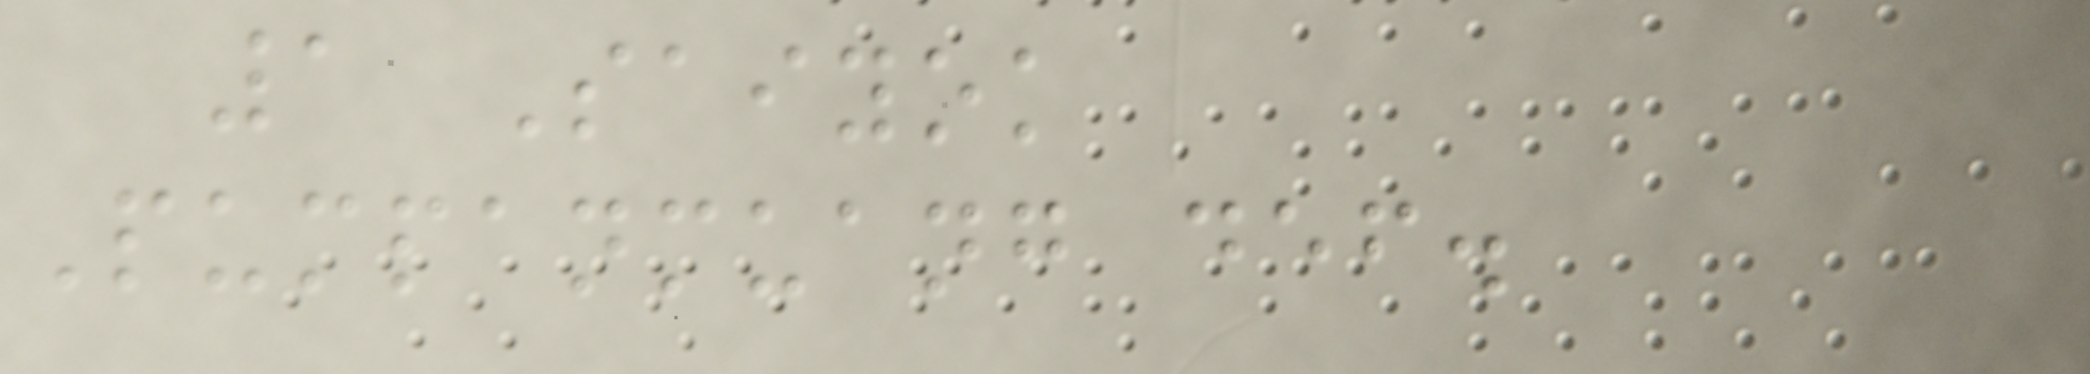1 Saiyok
Pumpanmuang def.
